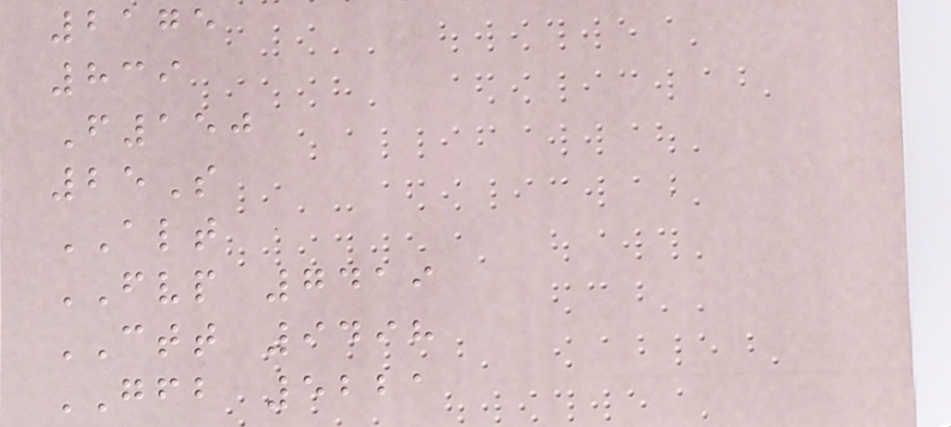2175
839
F150
25S
ALT
FVP 7419
CTT 9498
GFB 5221
